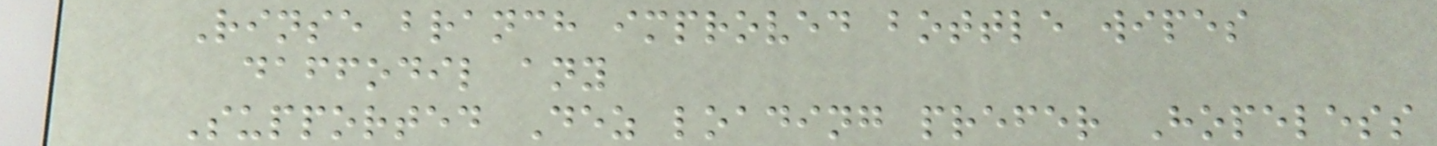Rinse branch improved bottle wipes
daffodil any
Supported Dez loading prefer Hopeless
